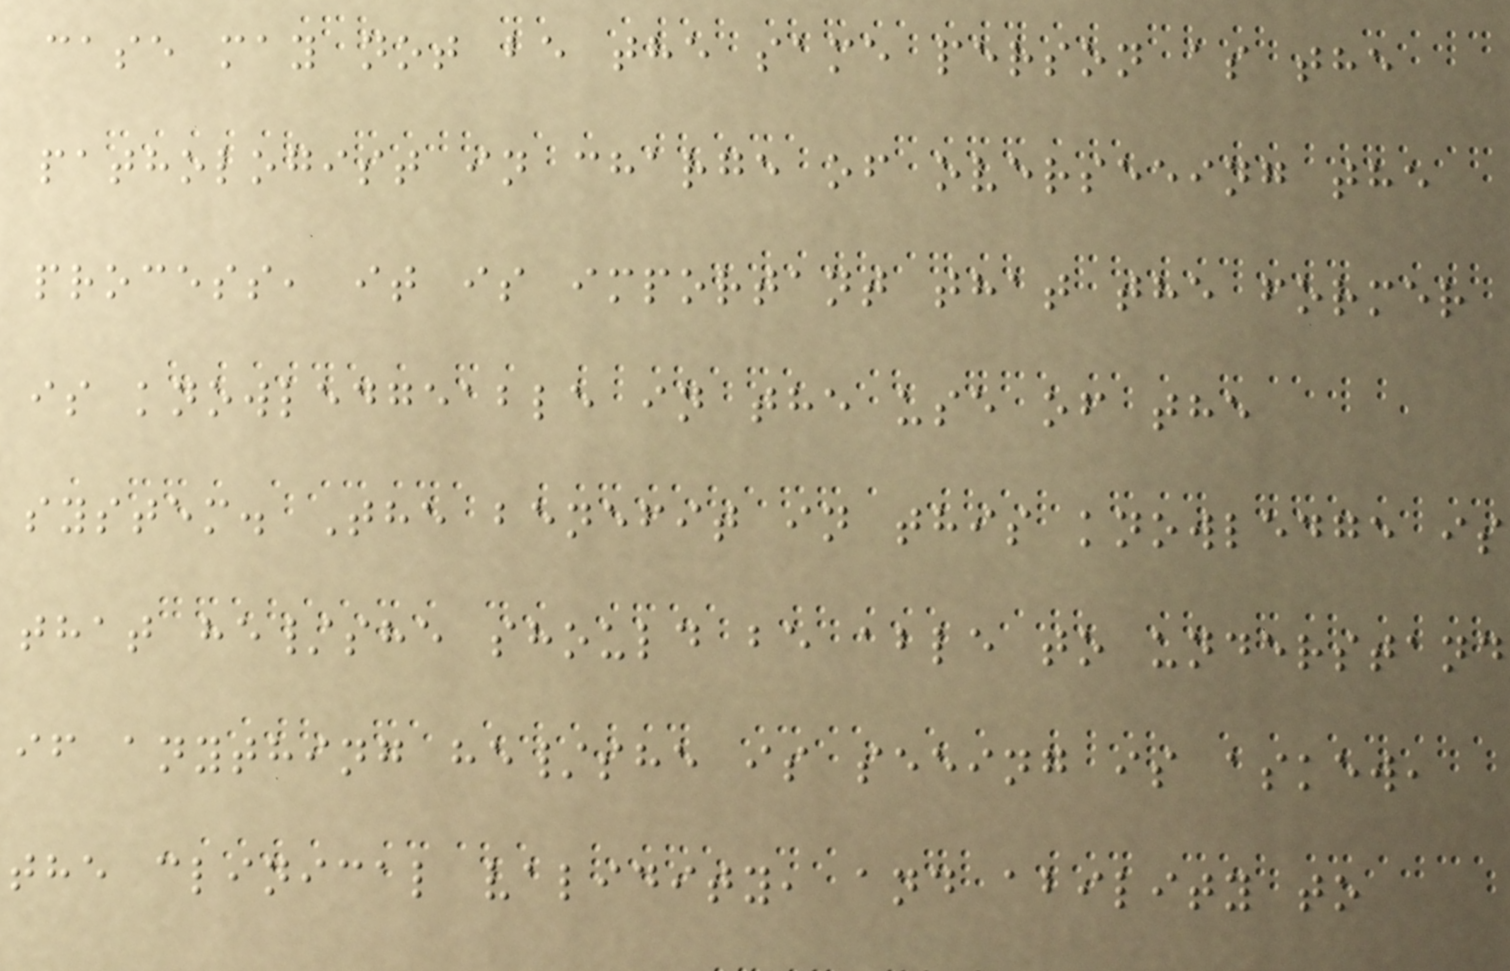case may not be the same person as the
pathologist in charge of overseeing the
process, it is important that the former
is knowledgeable in the use of the
system. The benefit in this knowledge is
that he/she should be able to understand
if anything he/she is seeing is askew,
the clinical validity, and ability to
